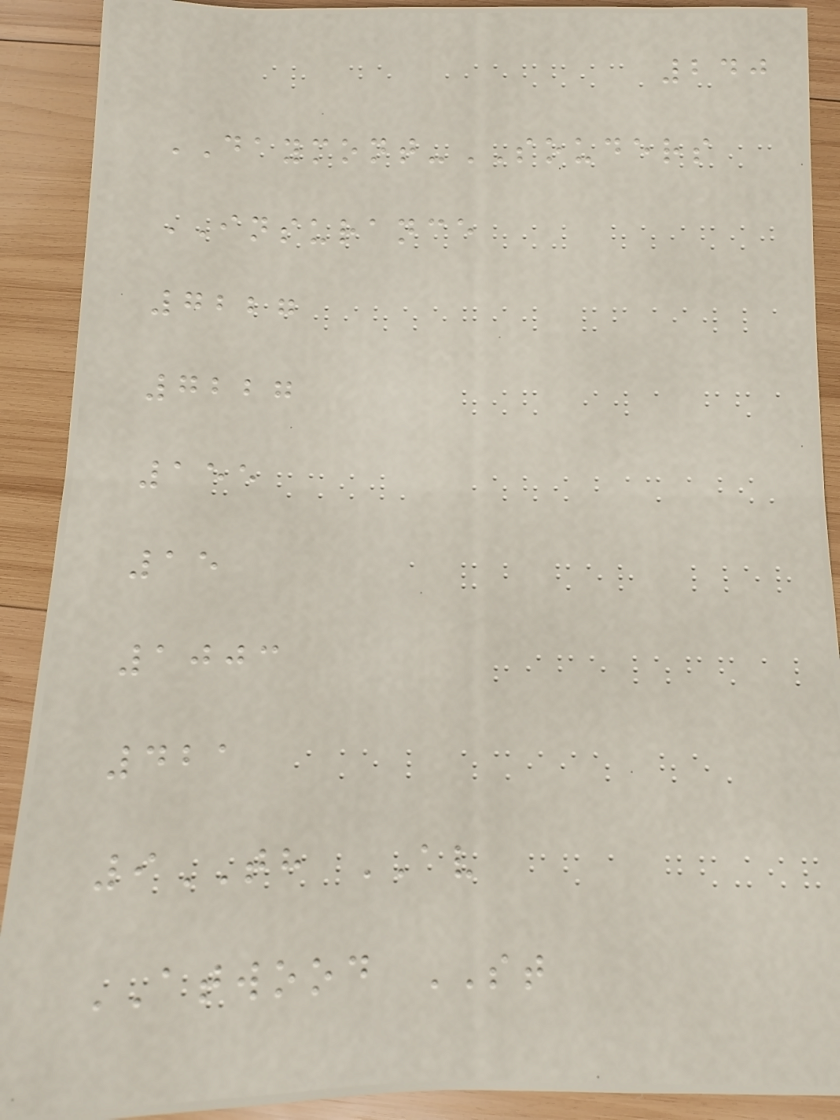240
DAYMONT-SOUDERS
INSURANCE
7227
7227
155
15
1003
421
9TH AV
ATWOOD ST
